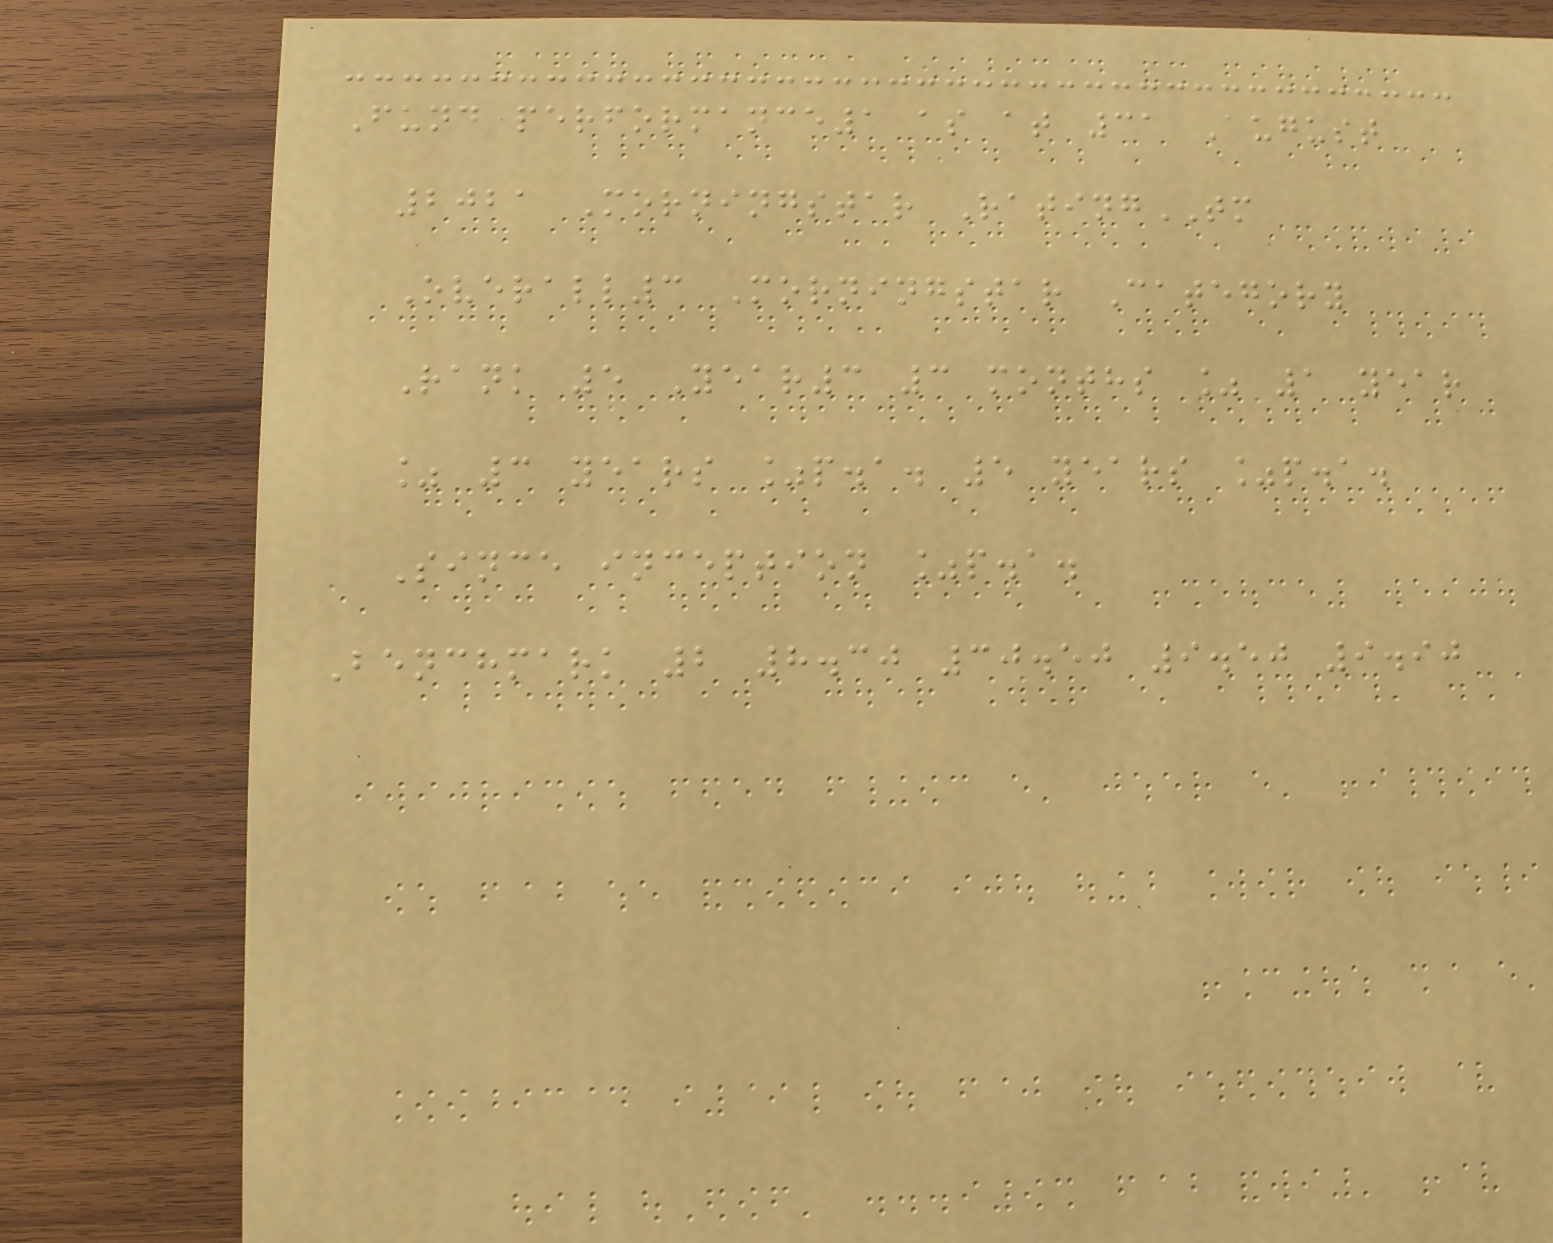Fund performance1 as at 31 August
2021 Morningstar RatingTM
Overall3 Morningstar Category
Rank 5 Year3 3 months % 1 year
% 3 years %p.a. 5 years %p.a.
Since inception %p.a.
Benchmark 2 8.30 30.50 9.50 9.90
